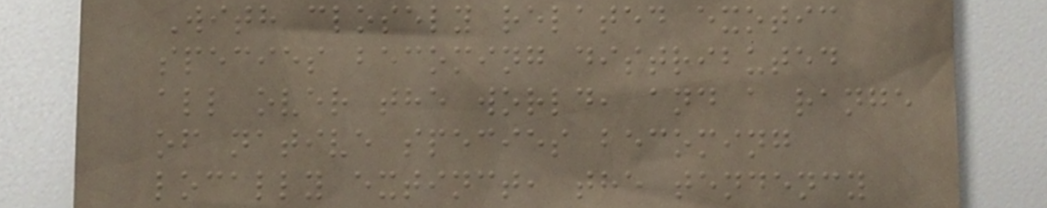With closely related exotic
species becoming distributed
all over the world, and a range
of native species becoming
locally extinct, the tendency
